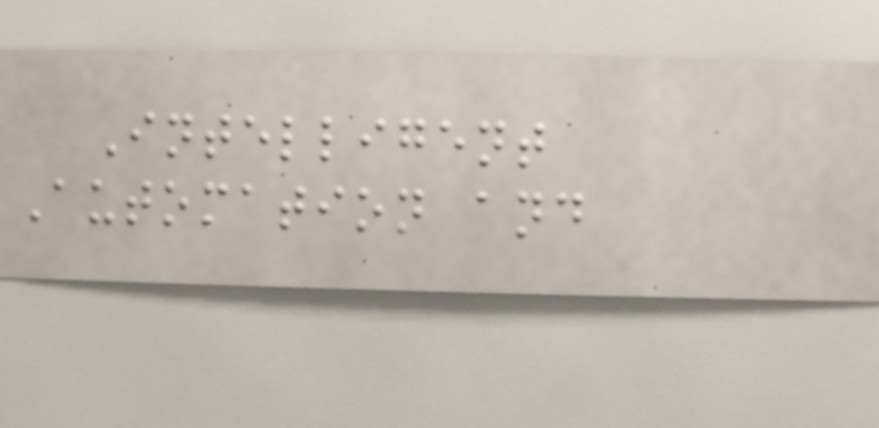Intelligent
Automation and
